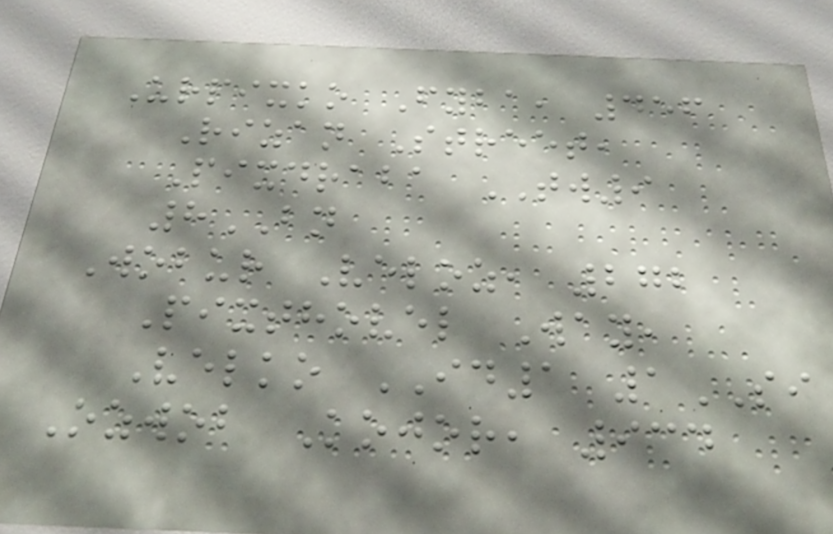Urpixko Fyba, 456
Rizan Street,
Pixdraba TW9
8BN
Wobur Veloz, 272
Pixthovel Way,
Velko ID1 1SI
Ozwob Kojor, 934
